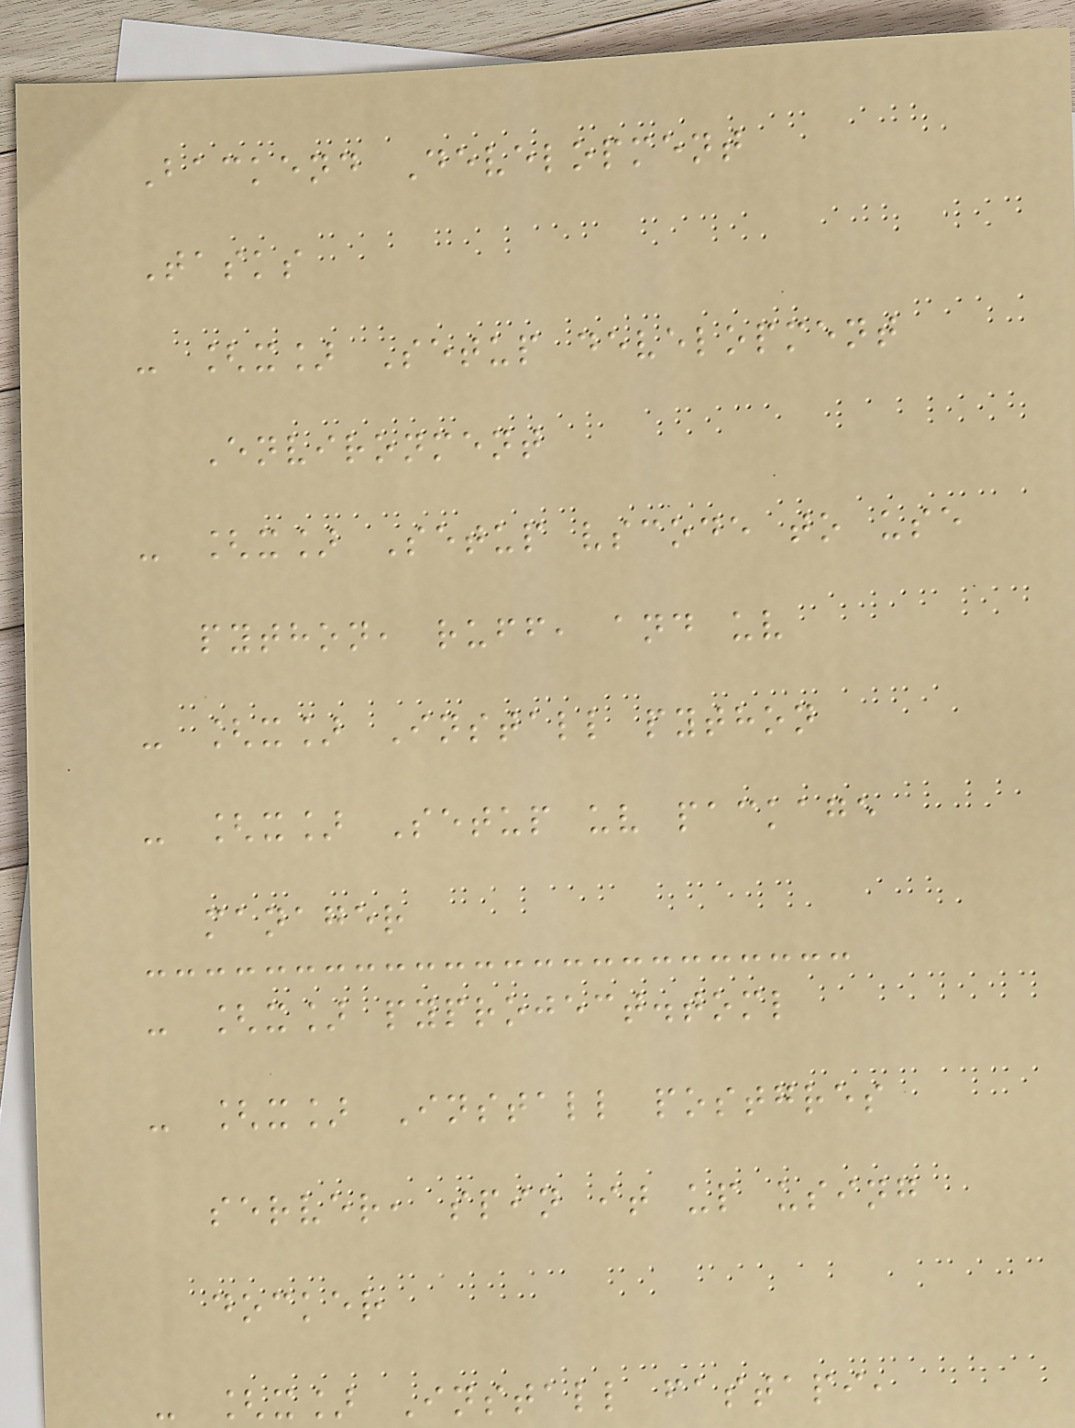Backend Development
Tasks
- [x] Setup development
Environment
- [x] Setup vscode to use
python, ruff, and uv
- [x] Install python
- [x] Setup uv package
manager
- [x] pyproject.toml
- [x] Install postgres
server, spin it up using
docker
- [x] Install fastapi,
